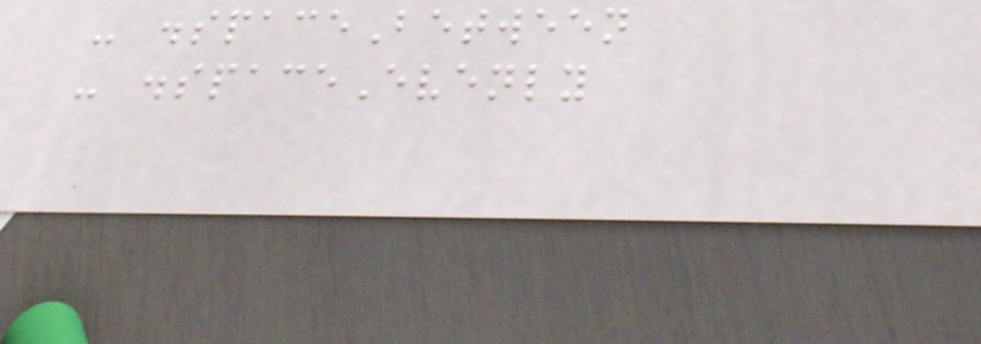- .spaceBetween
- .spaceEvenly
